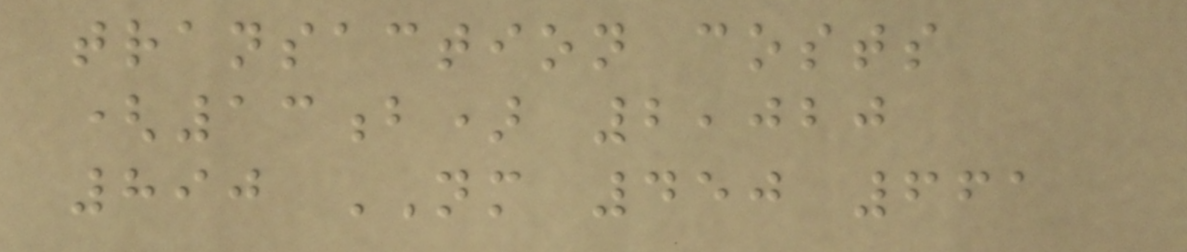transaction costs
(13b) 2,020
890 NM 450 661
